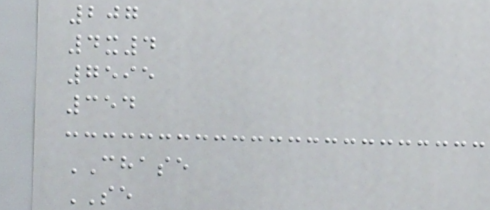207
4x4
7595
354
CHASE
SE
